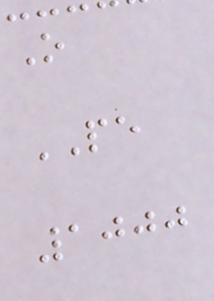O
PE
1000
